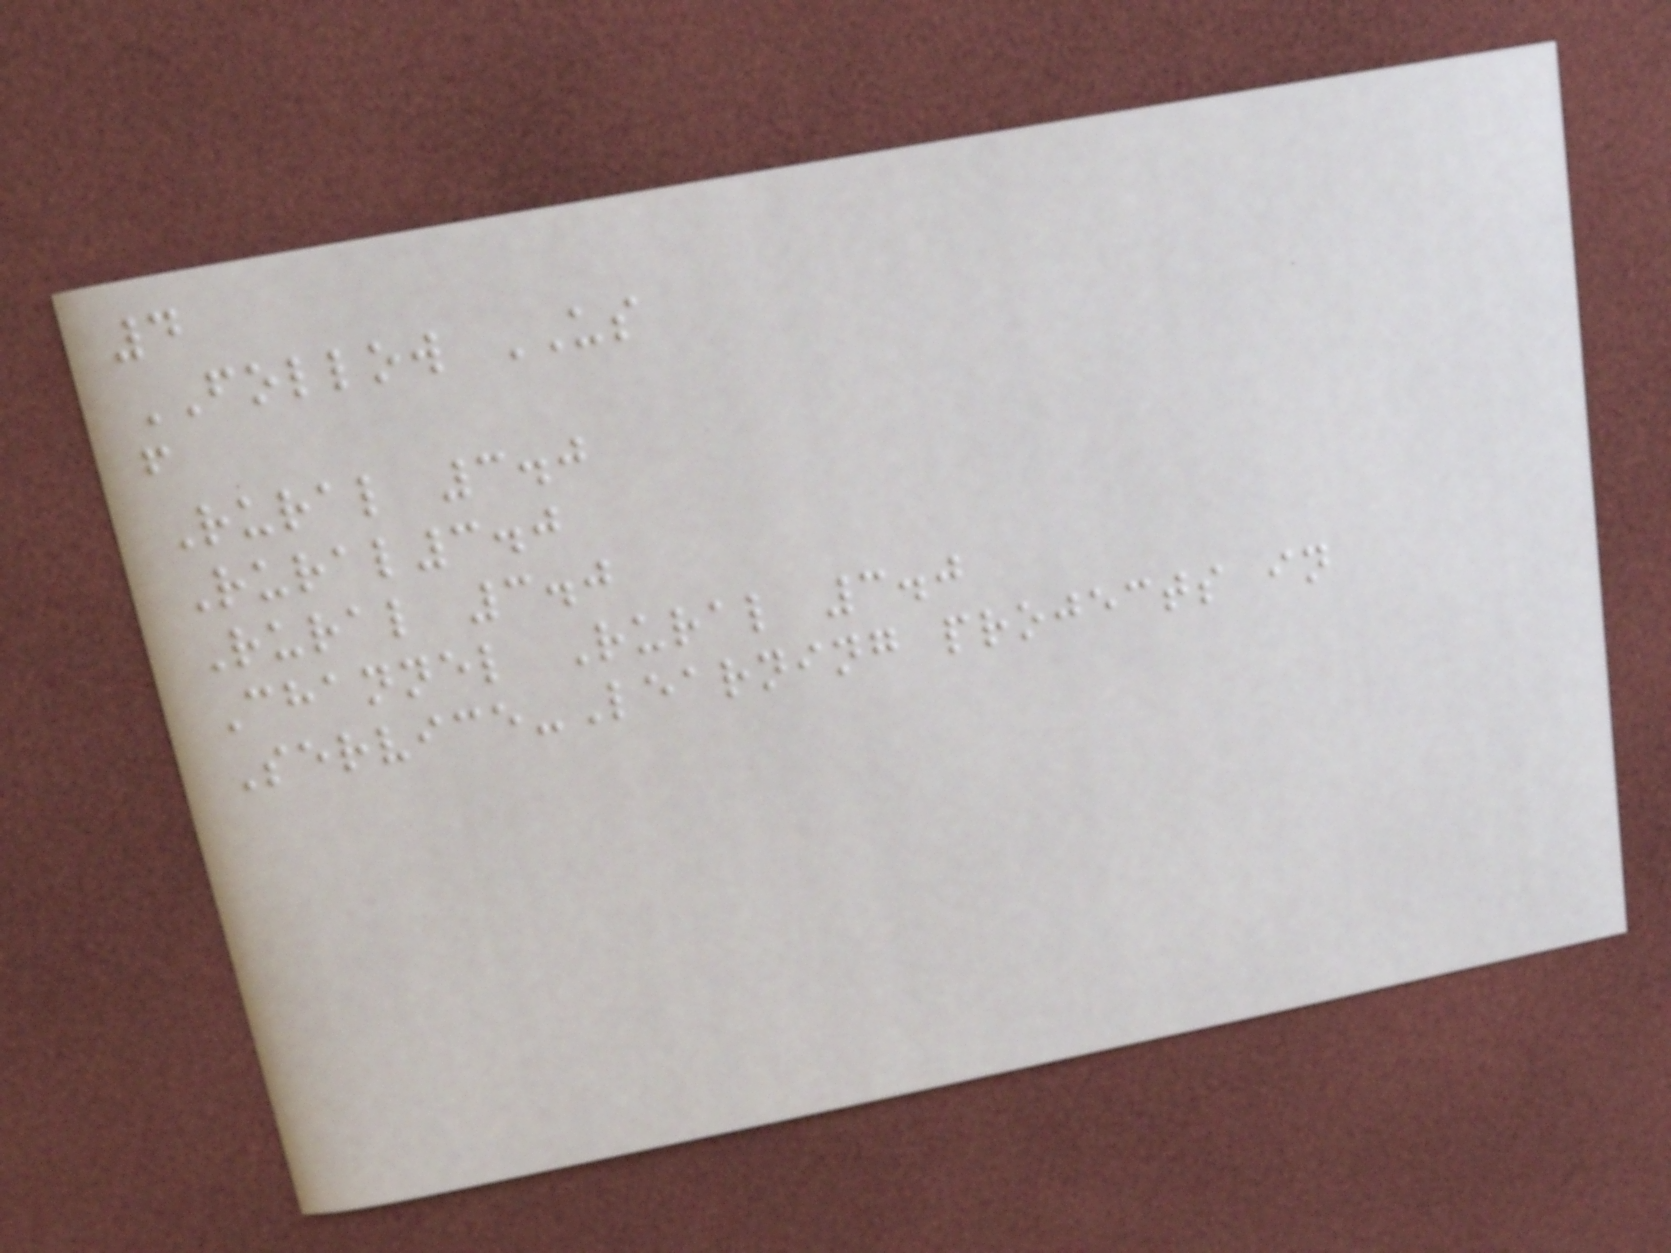4
FOLLOW US
f
Rural 3.0
Rural3.0
Rural 3.0
Channel Rural 3.0
Service-Learning projects in
